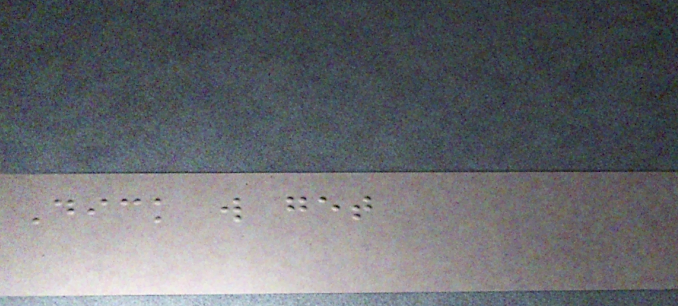Dick will get
